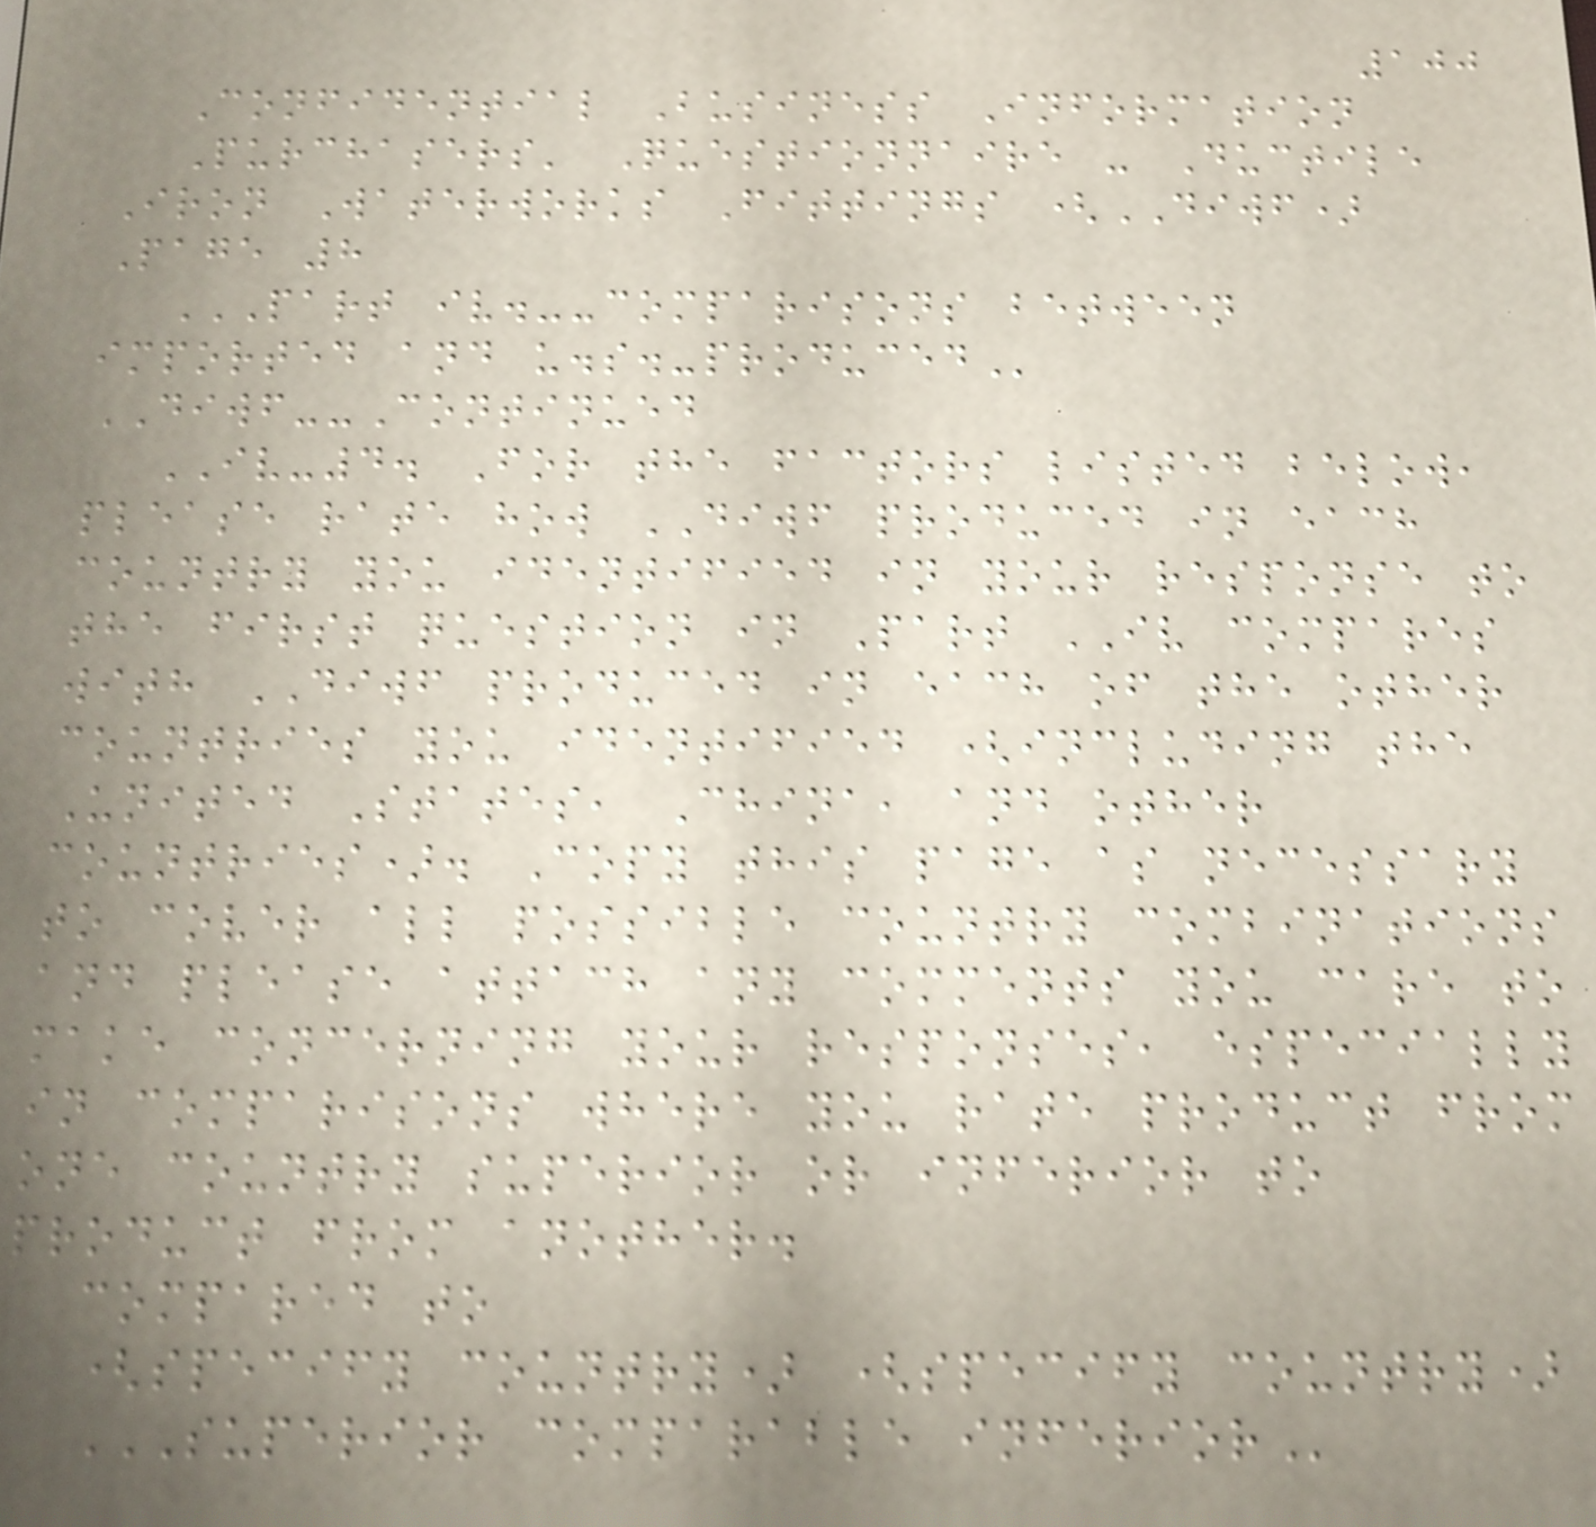100
Confidential Business Information
Purchasers' Questionnaire - Ductile
Iron Waterworks Fittings (DIWF)
Page 8
PART IV.--COMPARISONS BETWEEN
IMPORTED AND U.S.-PRODUCED
DIWF--Continued
IV-4. For the factors listed below,
please rate how DIWF produced in each
country you identified in your response to
the first question in Part IV compares
with DIWF produced in each of the other
countries you identified (including the
United States, China, and other
countries). Copy this page as necessary
to cover all possible country combinations
and please attach any comments you care to
make concerning your responses, especially
in comparisons where you rate product from
one country superior or inferior to
product from another.
compared to
(specify country) (specify country)
SUPERIOR COMPARABLE INFERIOR
